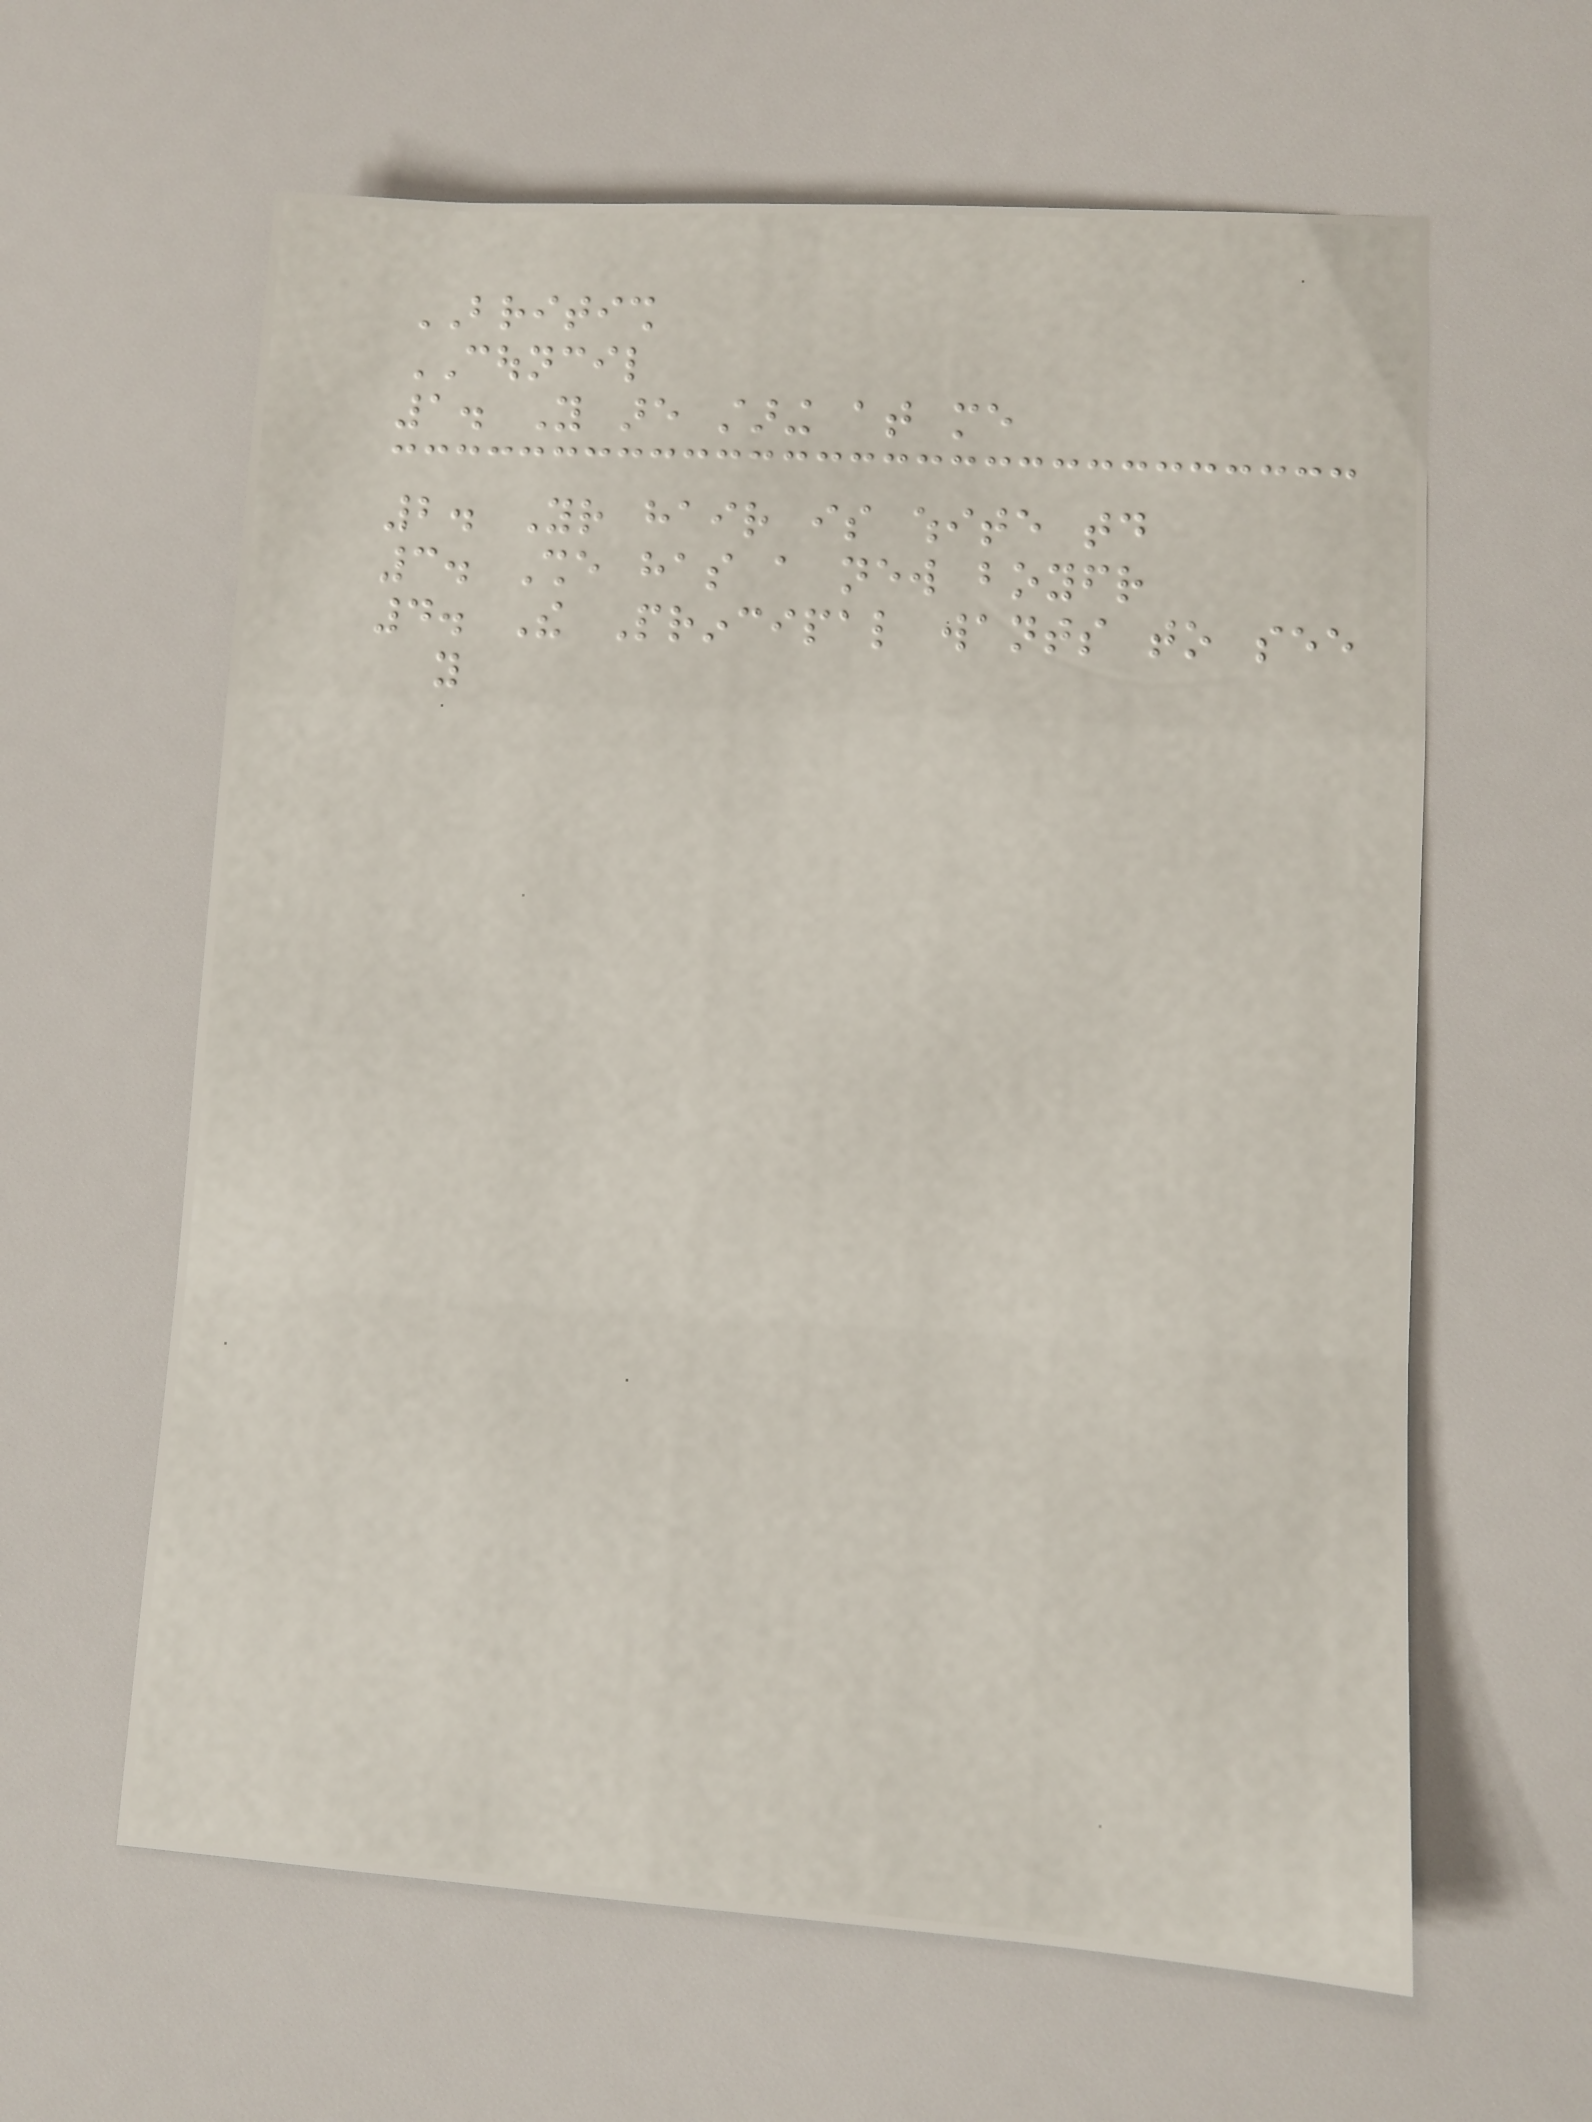BRITISH
COUNCIL
1. You are staring at me
2. Your hair is white today
3. She has a new boyfriend
4. The Principal wants to see
you
